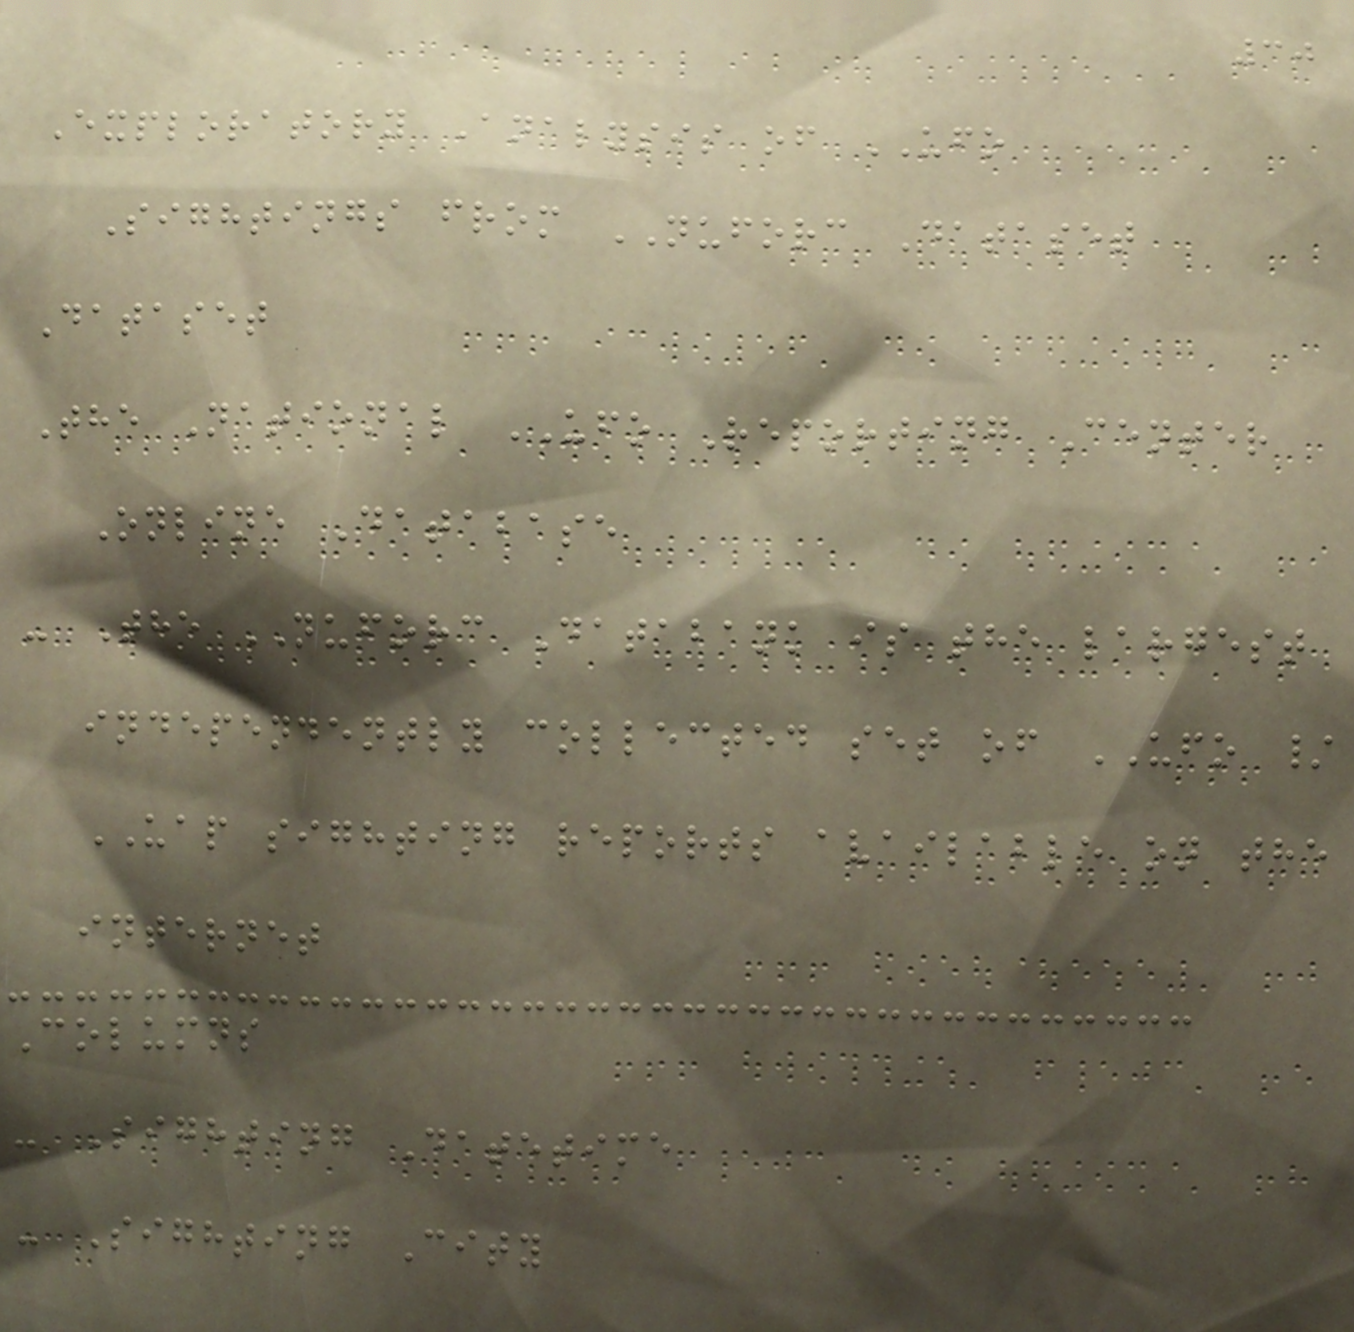30
Exploratory Analysis of UFO
Sightings from NUFORC Dataset
Dataset
The National UFO Reporting Center
Online Database
- The NUFORC Databank is the largest
independently collected set of UFO /
UAP sighting reports available on the
internet
Columns
- Sighting Datetime
- Sighting City
